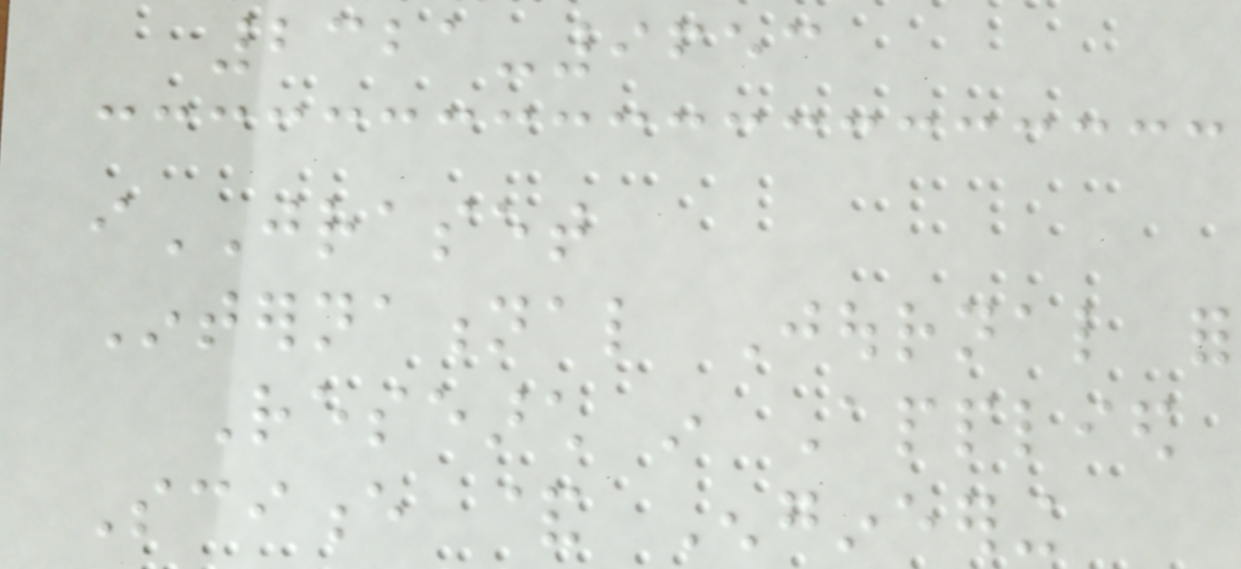2321-9653
iJRASET
International Journal for
Research in Applied
Science & Engineering
